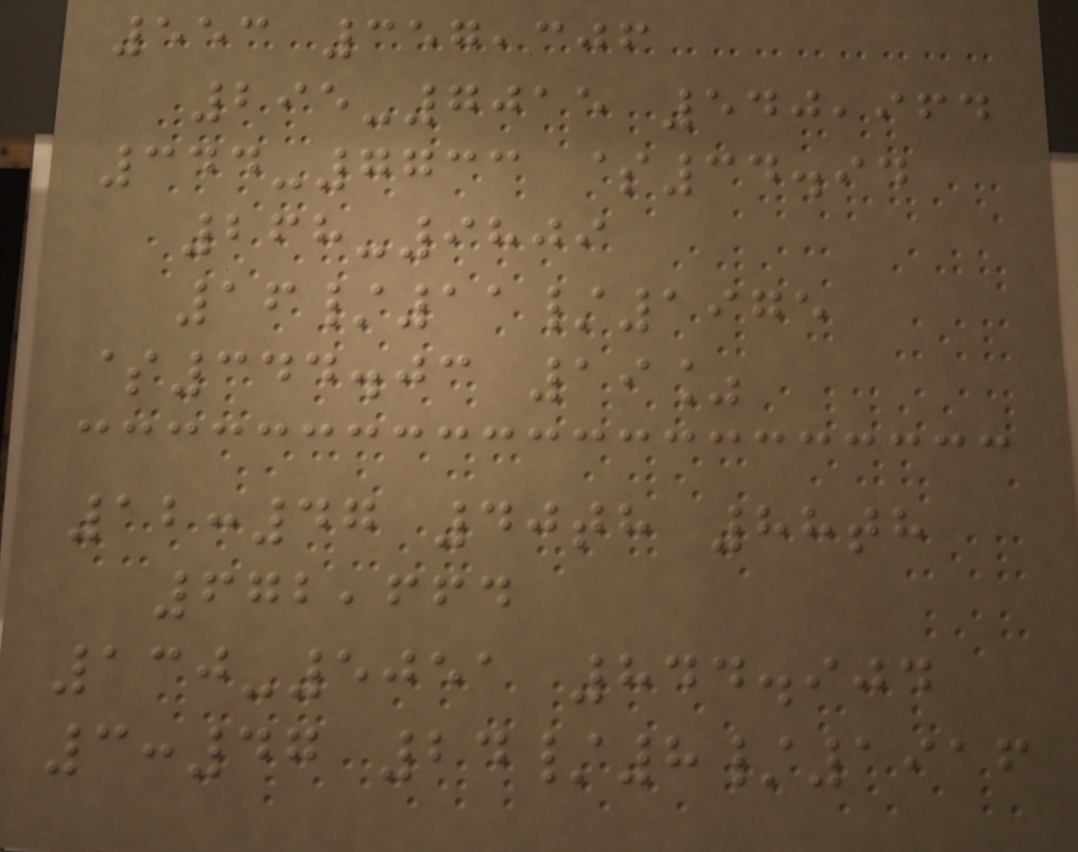553 357,306
295-7015 540,964
344-7733 $34.94
268-9809
16/11/1975
$344.03 19%
12:47 40th 88th
672,664
130-5051 844.904
3:47 24/8/1916
